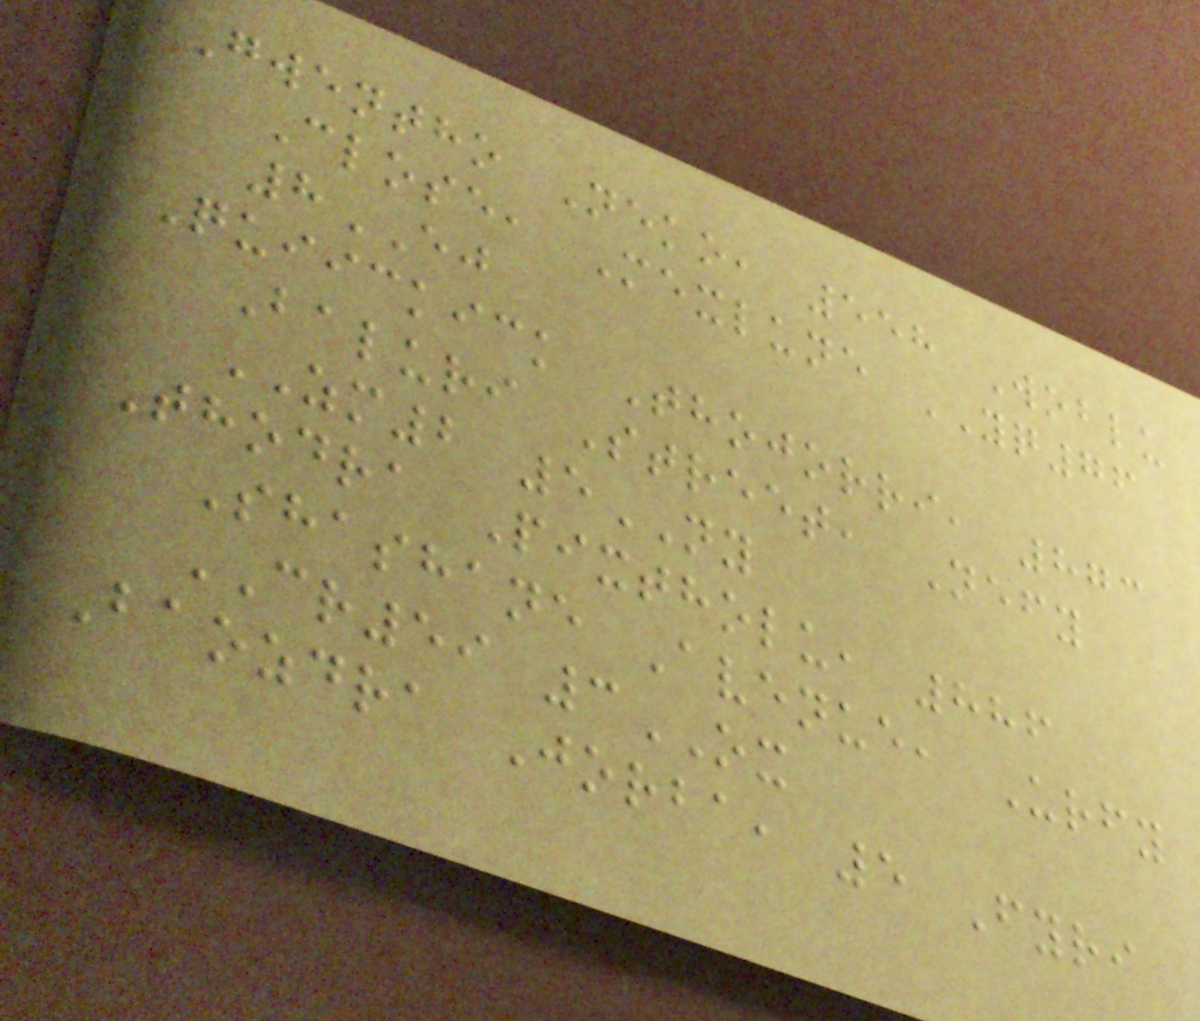Gwentho Neko, 558 Woblu
Close, Mexlune YQ76
8EJ
Quiickick Thojorri, 873
Baluri Street, Nefy
ZM2 5NY
Thodra Pixtholu, 886
Shashane Avenue, Urfy
CR59 3OX
Baozdra Jorba, 5 Fyri
